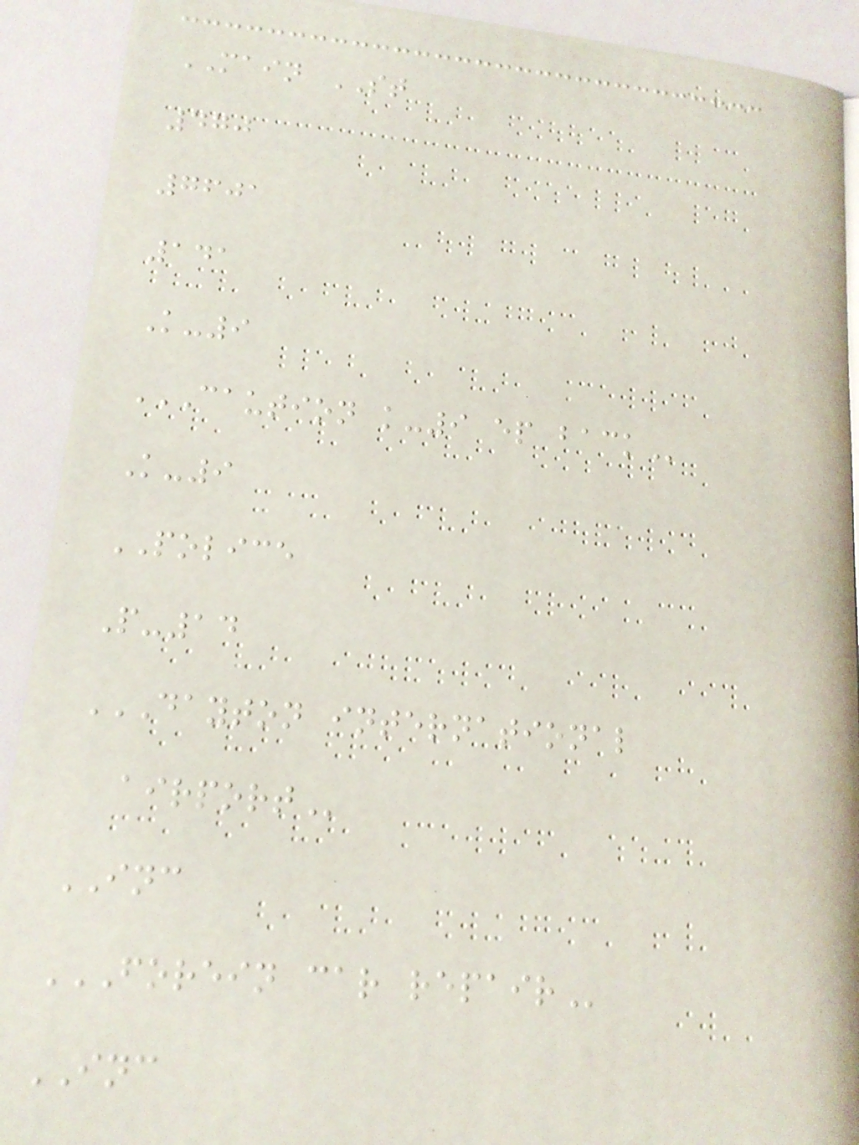MAIN ST
470
7601
141
K-9
CAUTION K-9 EP BACK
K-9
POLICE
P-14
DAYTON INTERNATIONAL
AIRPORT
INC
FOREIN CAR REPAIR
INC
